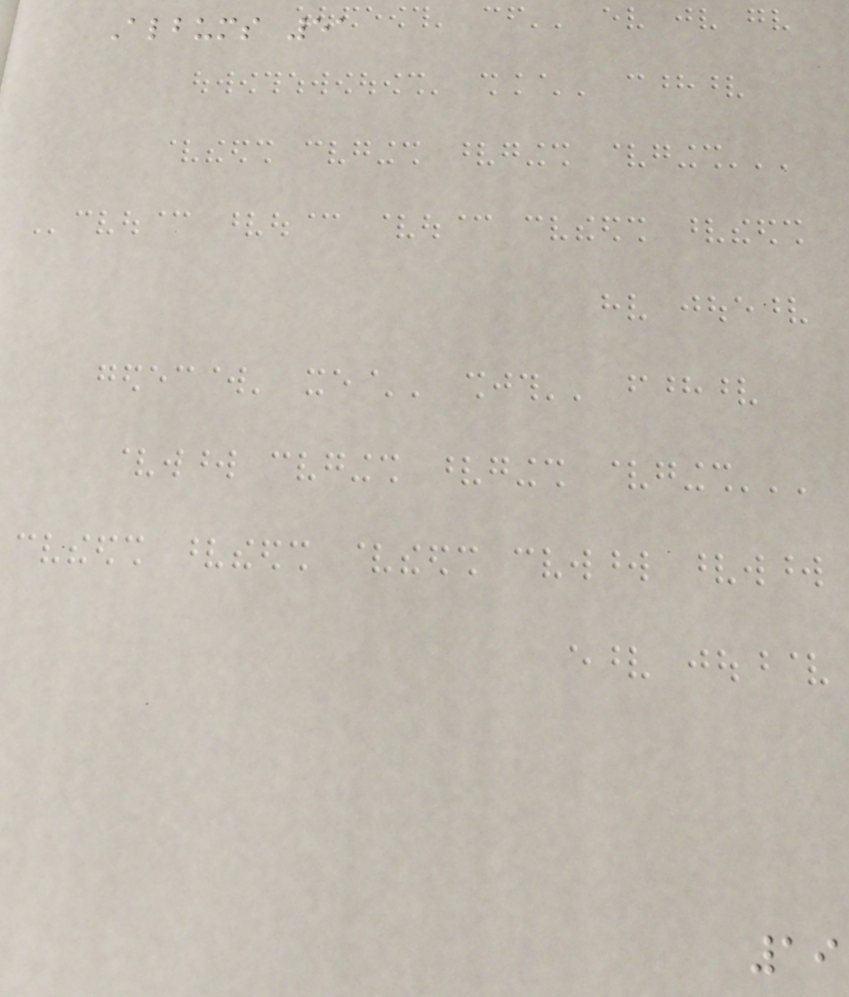Albums 51
19
